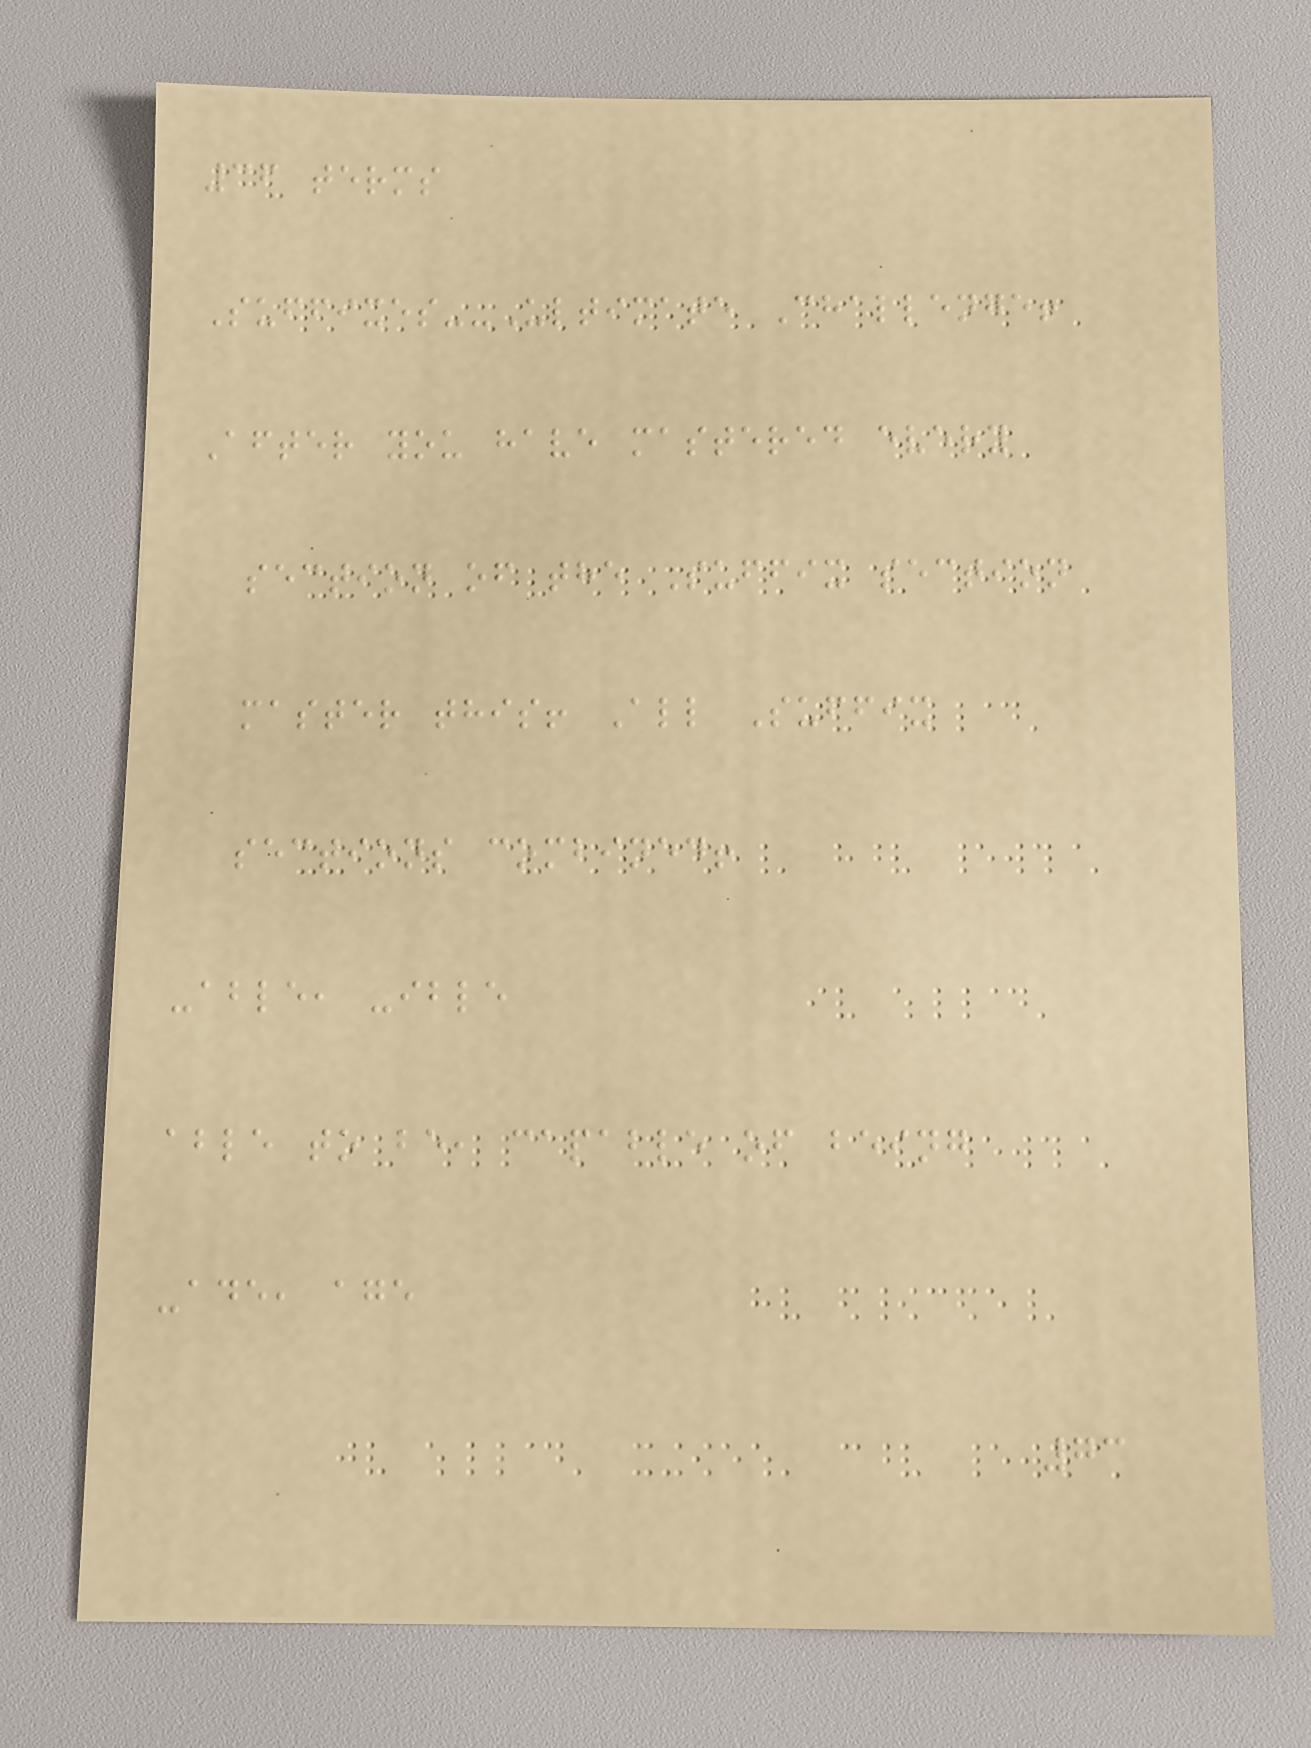36 terms
Suffixes--Ultimate Challenge!
After you have mastered every
section of the Suffix section
master this! All Suffix
sections combined!
-able, -ible
able to be, capable of being
-ade, age
73
